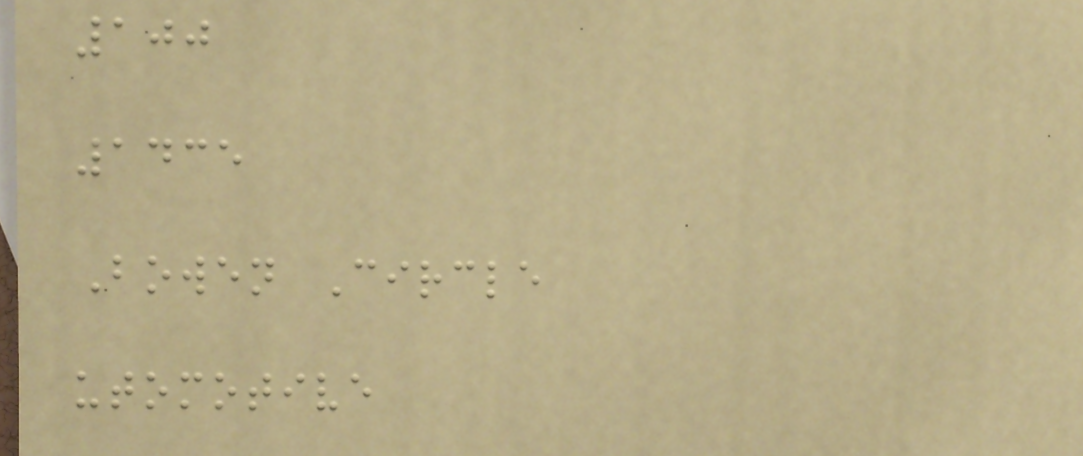100
1435
Bowen Circle
utomotive
